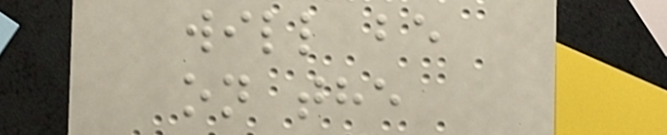will be
on the
